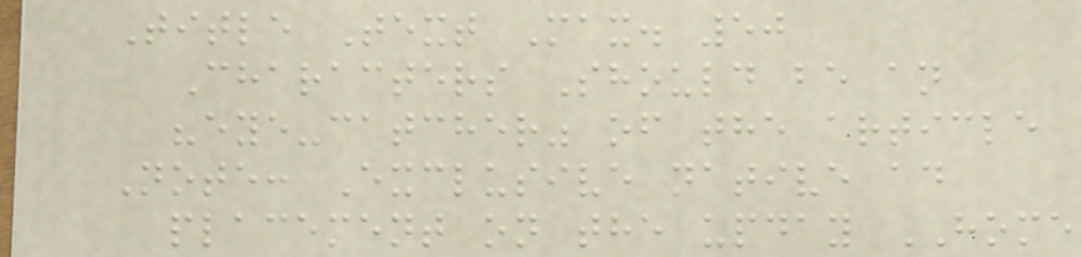Title Text Max. 50
Characters Should be an
"eye-catcher" of the article
Note: Exclusive native ad
placement on the upday HOME
